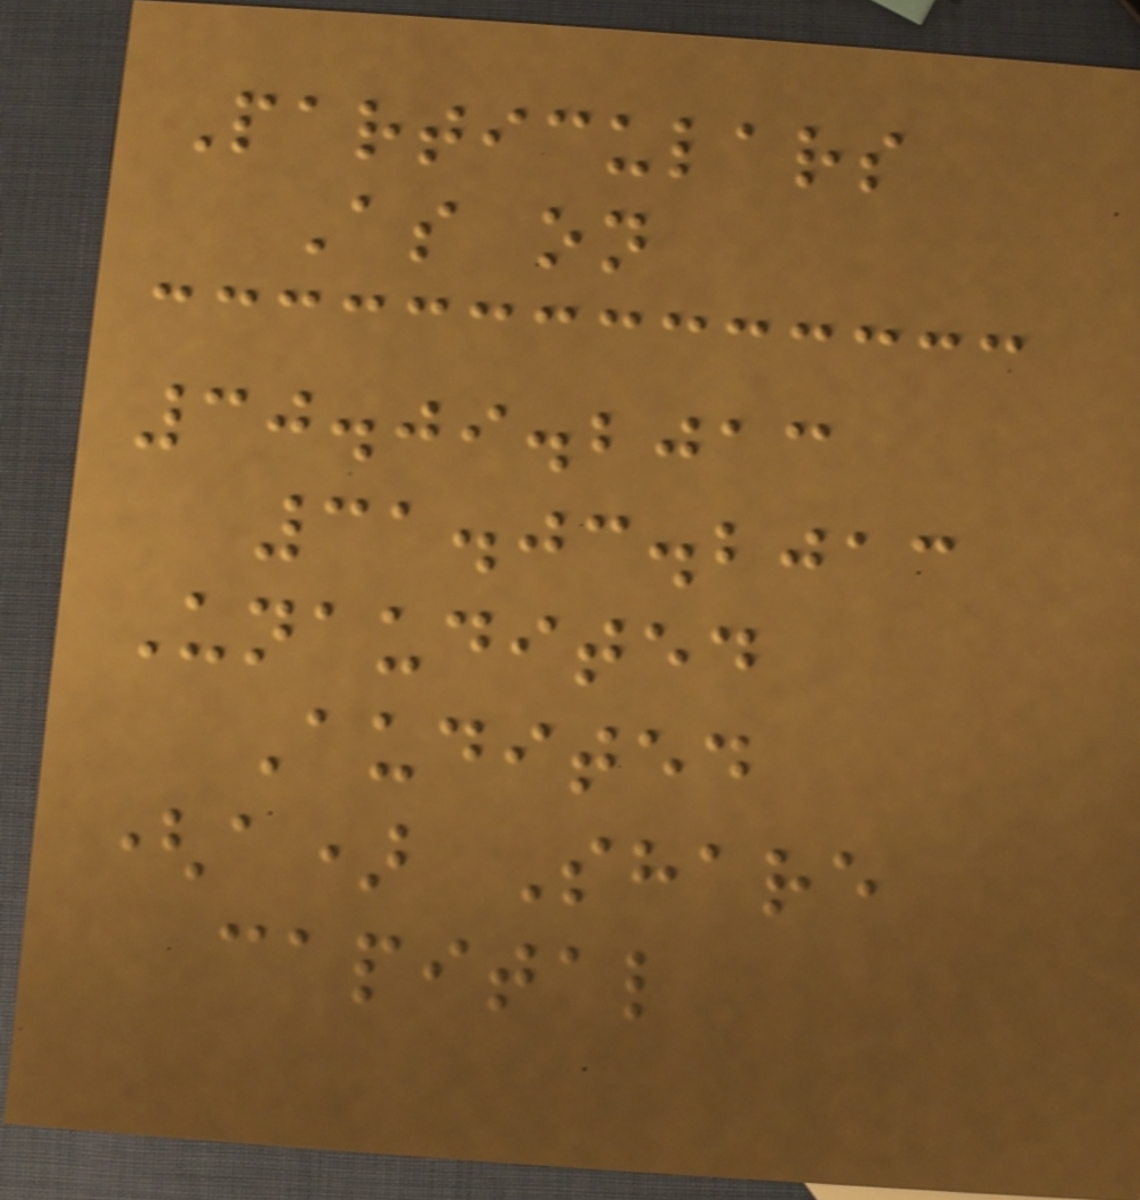Particulars
As on
30.09.2013
31.03.2013
Unaudited
Audited
(a) Share
capital
